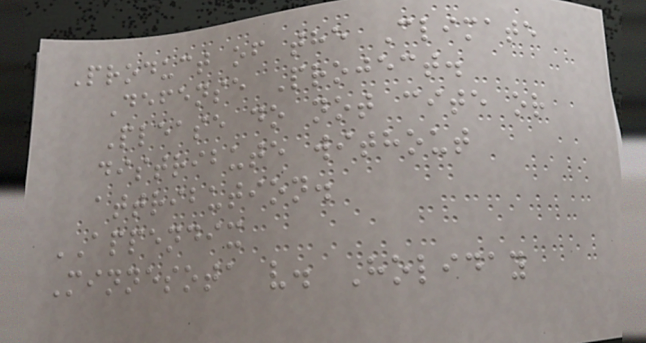Product of the Climate
Defense Project.
Please do not cite or
distribute without
attribution.
APPENDIX
Minnesota v. Holiday
